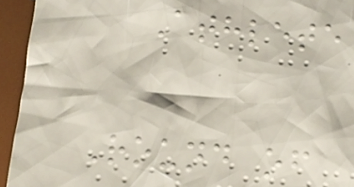Athlete
Round of
